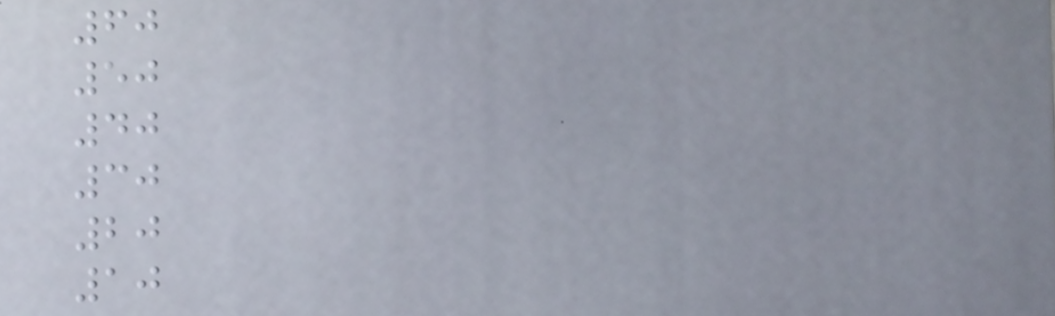60
50
40
30
20
10
